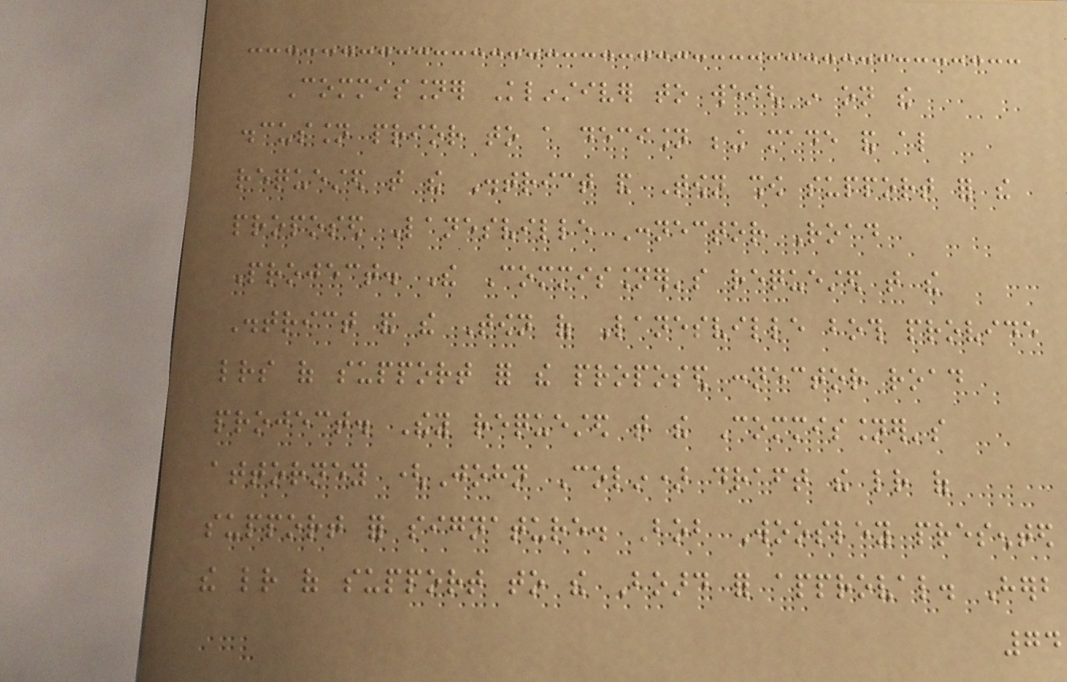Commissioner Klinstiver to weigh in on the
discussion prior to a decision being made and also
requested that the District and Town show support for the
proposed Lanesville Connector Road
Project. The Commissioner's requested that the
District and the Town of Lanesville both provide
letters of support for the proposed connector road
project. They requested that the Commissioner's
attorney (John Colin) draft the letter of
support for signature. Bob Woosley presented
the letter of support to the Board for approval. Herb
74
